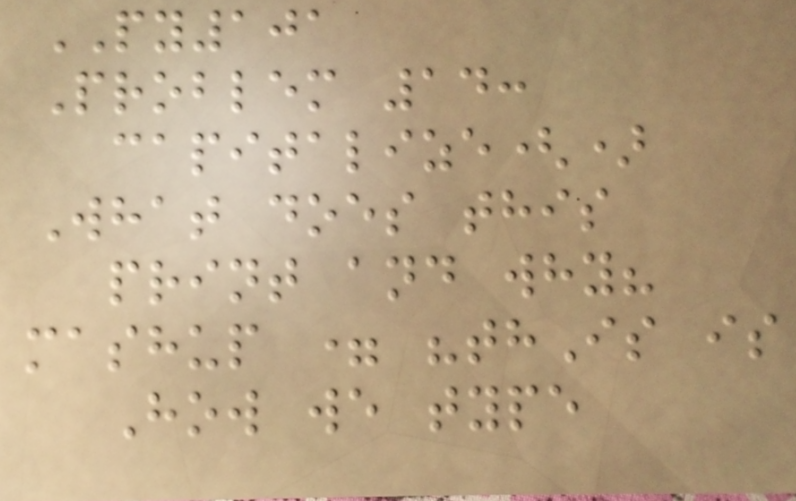PY101
Problem 14:
capitalize()
What does this
print and why?
mashup = "thIs is
How we type
